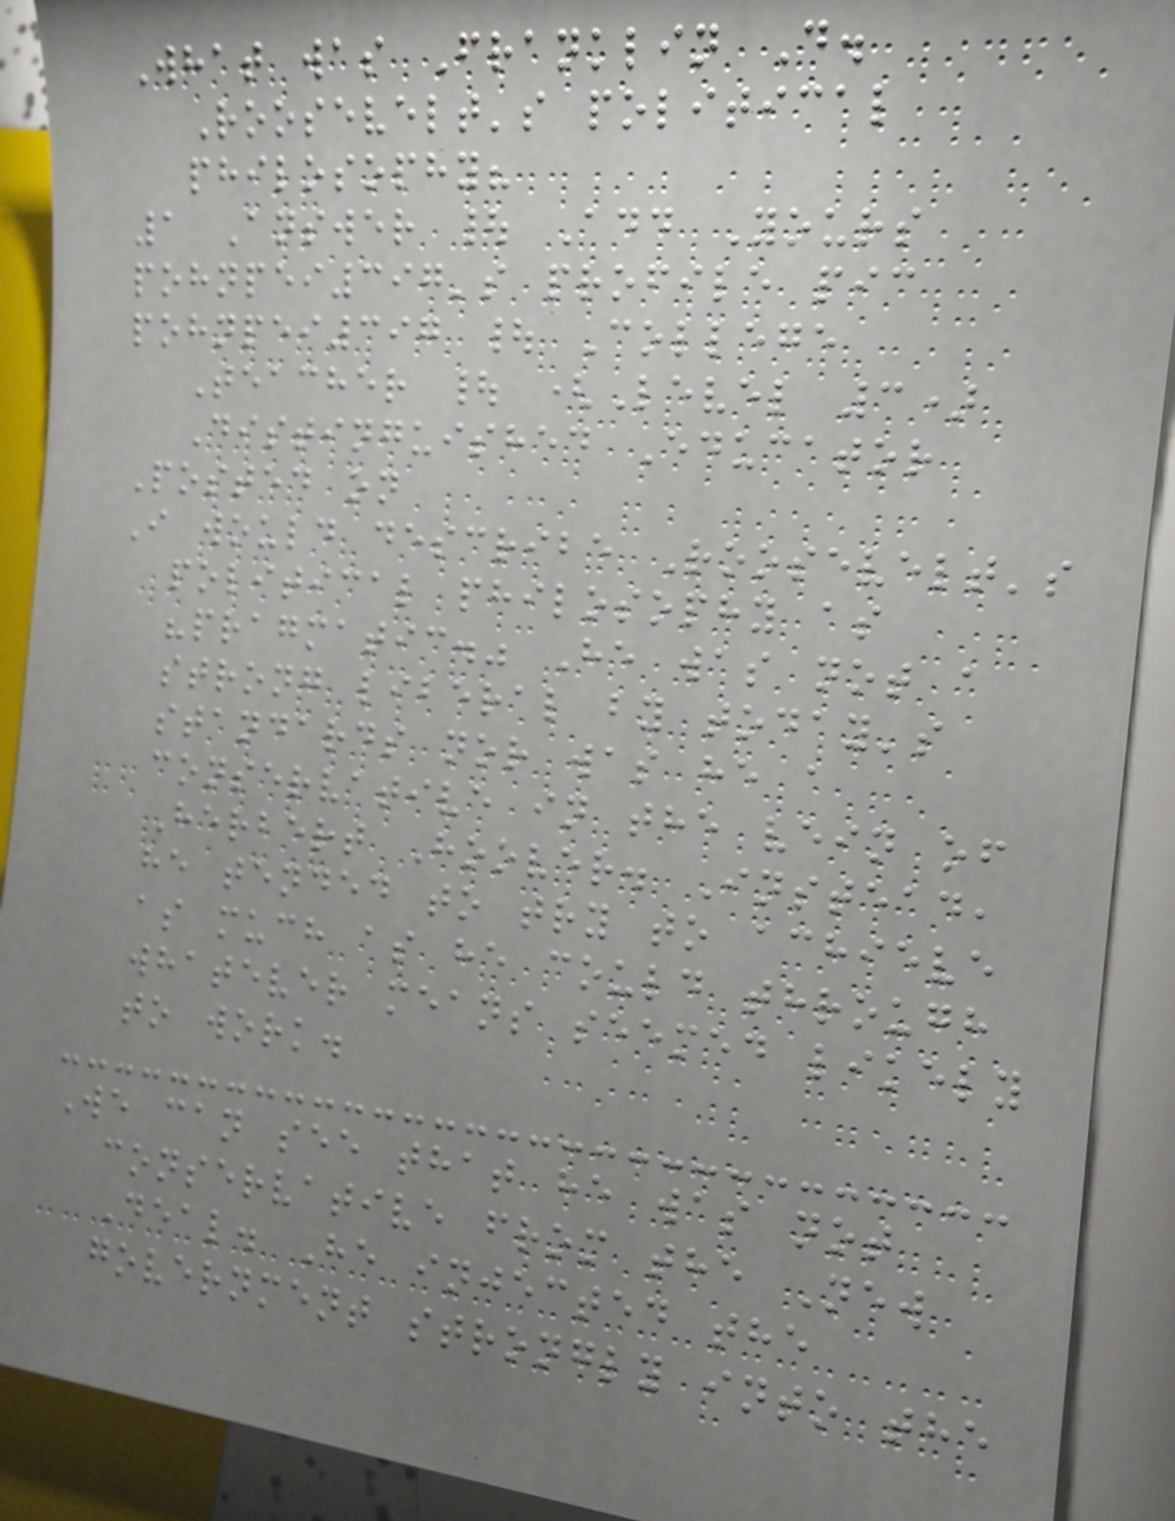What was Franklin D.
Roosevelt's political
philosophy?
1 Answer | Add Yours
pohnpei397's profile pic
pohnpei397 | College
Teacher | (Level 3)
Distinguished Educator
Posted on
I would describe Roosevelt's
political philosophy as
"pragmatic." He was not a
strong liberal by today's
standards nor was he a
conservative in the vein of
Herbert Hoover. Instead,
he tended to try to achieve
as much as he could through
whatever means seemed likely
to work.
We can see that he was not
conservative from the New
Deal. He injected the
government strongly into the
